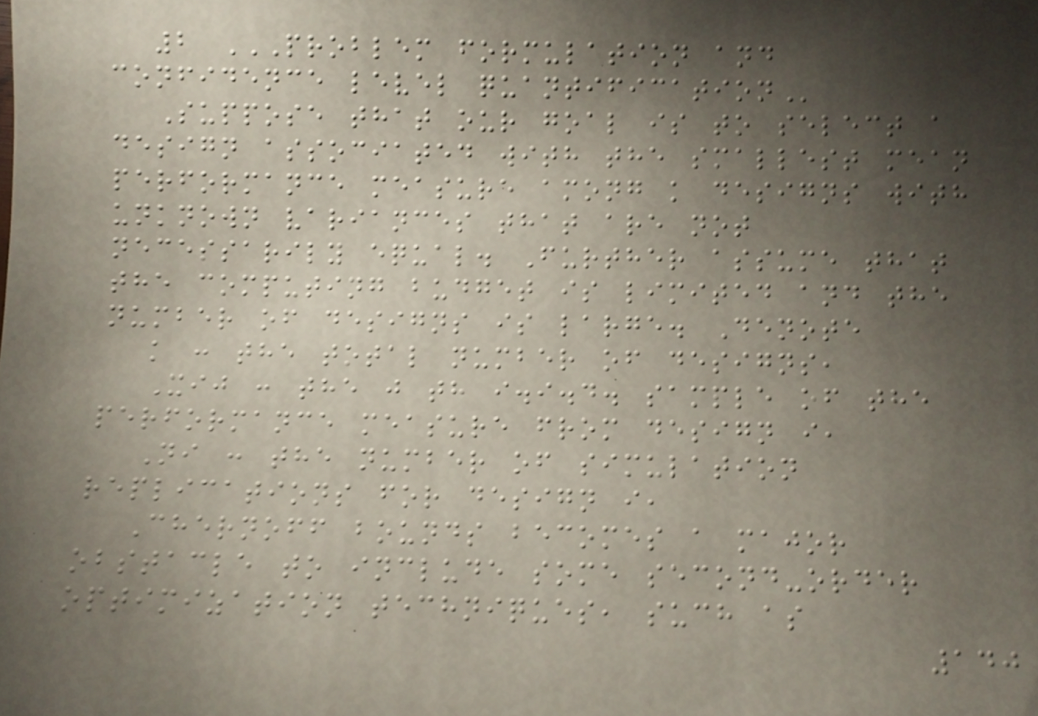2 PROBLEM FORMULATION AND
CONFIDENCE LEVEL QUANTIFICATION
Suppose that our goal is to select a
design associated with the smallest mean
performance measure among k designs with
unknown variances that are not
necessarily equal. Further assume that
the computing budget is limited and the
number of designs is large. Denote
k : the total number of designs,
Xij : the j th i.i.d. sample of the
performance measure from design i,
Ni : the number of simulation
replications for design i,
Chernoff bounds becomes a major
obstacle to include some second-order
optimization techniques, such as
140
